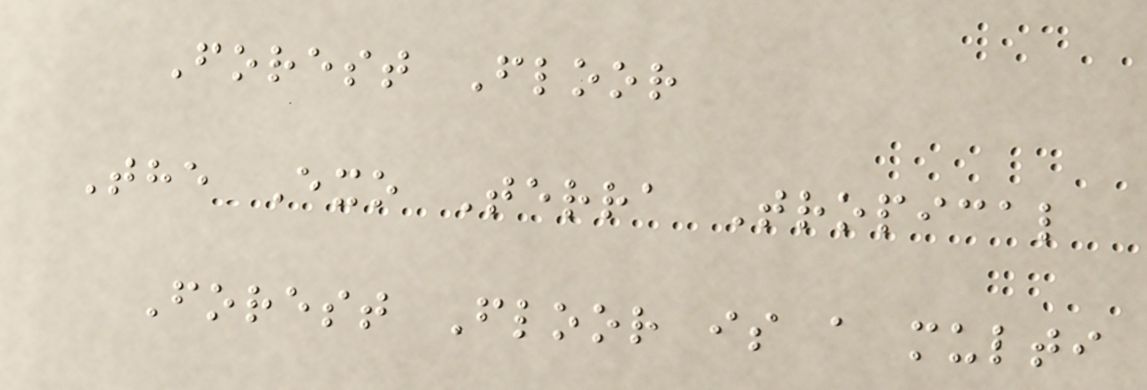Forest Floor
The Exo Terra Tropical
Forest Floor is a multi
